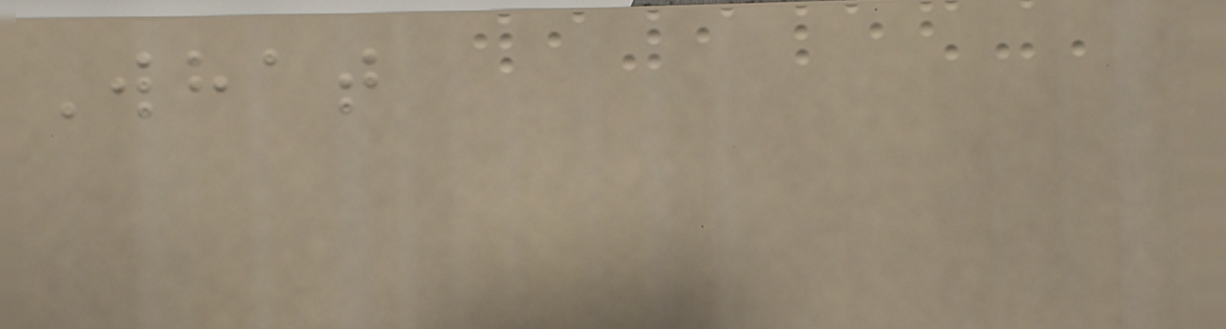What
